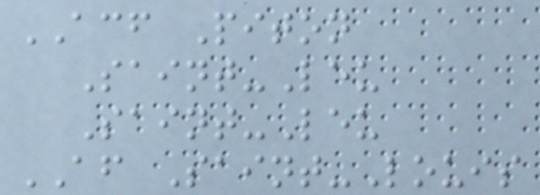ACF Piton
Saint-Leu
Saint-Leu
AF Saint-Louis
